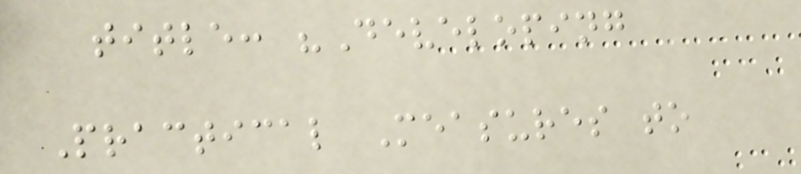title: "Developing
Practical Measures to
